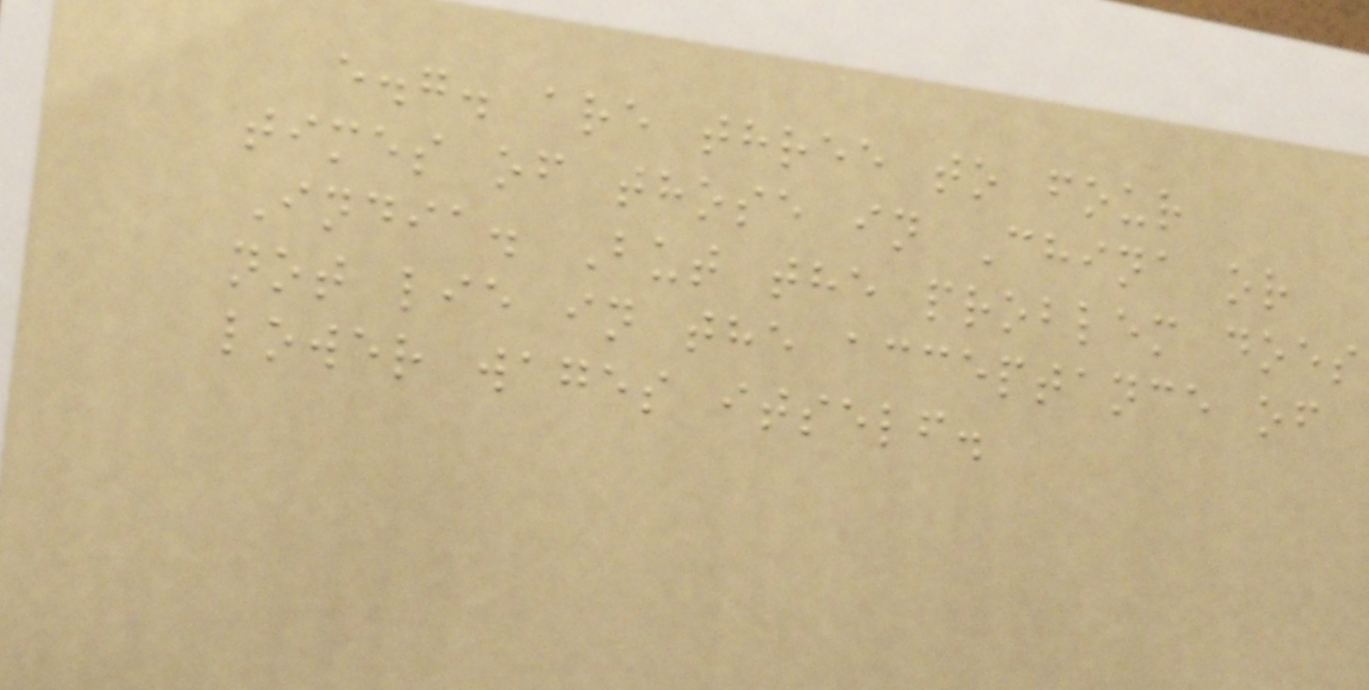e.g. are three to four
times of those in China or
India. But the problem does
not lie in the acceptance of
lower wages itself.
